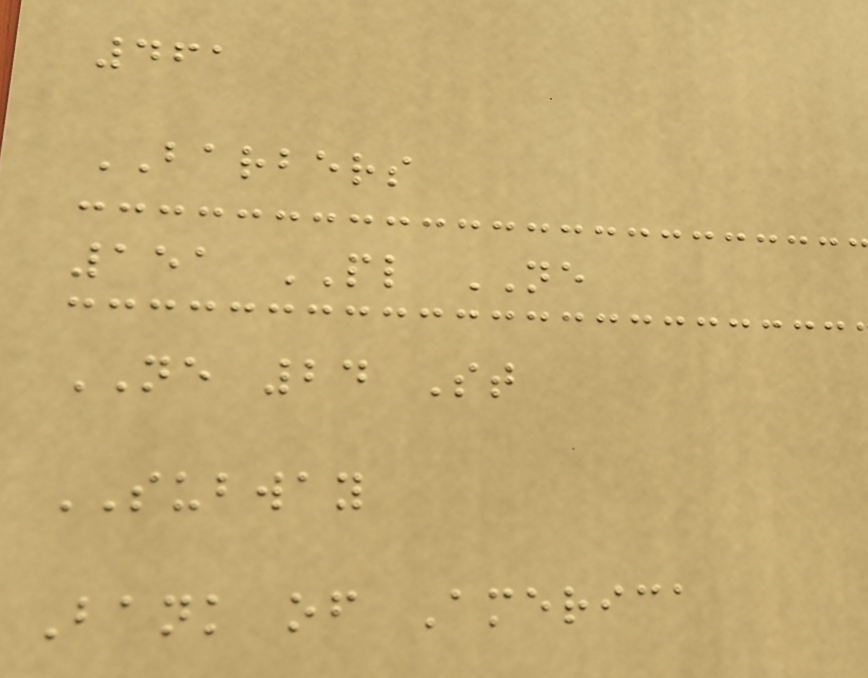461
BARBERS
151 PL NE
NE 24 St
SUBWAY
Bank of America
